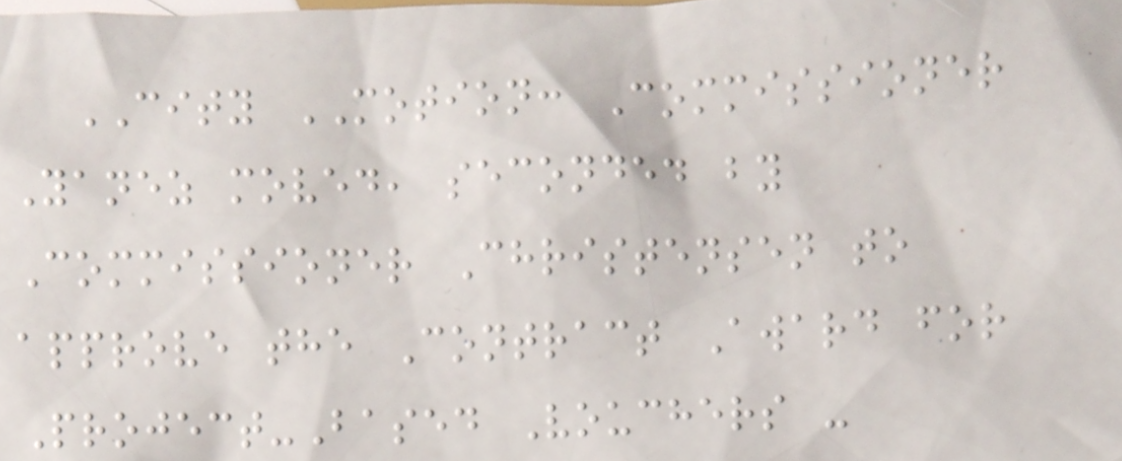CITY MOTION: Commissioner
Yanez moved, seconded by
Commissioner Christensen to
approve the Contract Award for
Project-Based Vouchers -
